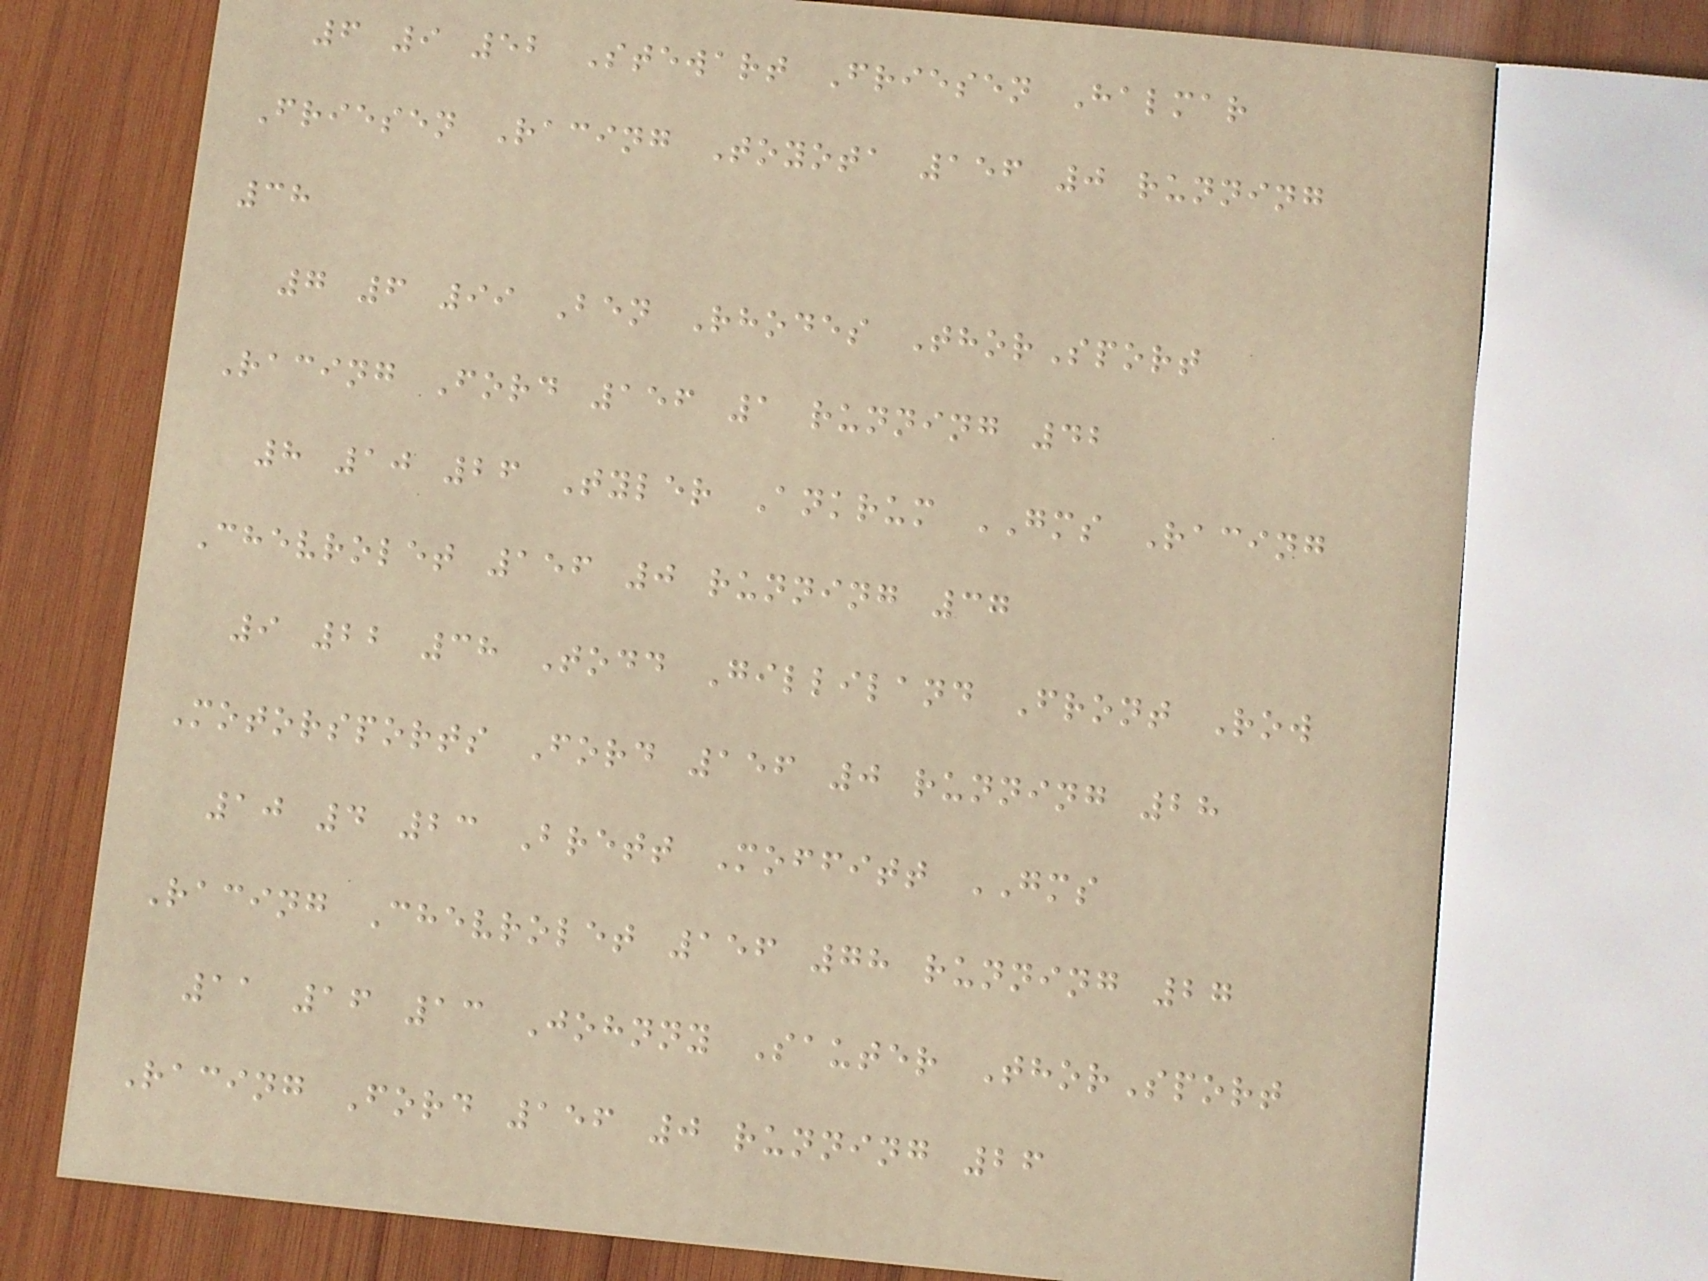6 9 52 Stewart Friesen Halmar
Friesen Racing Toyota 156 0 running
38
7 6 99 Ben Rhodes ThorSport
Racing Ford 156 1 running 42
8 10 26 Tyler Ankrum GMS Racing
Chevrolet 156 0 running 37
9 22 38 Todd Gilliland Front Row
Motorsports Ford 156 0 running 28
10 4 23 Brett Moffitt GMS
Racing Chevrolet 156 78 running 27
11 16 13 Johnny Sauter ThorSport
Racing Ford 156 0 running 26
